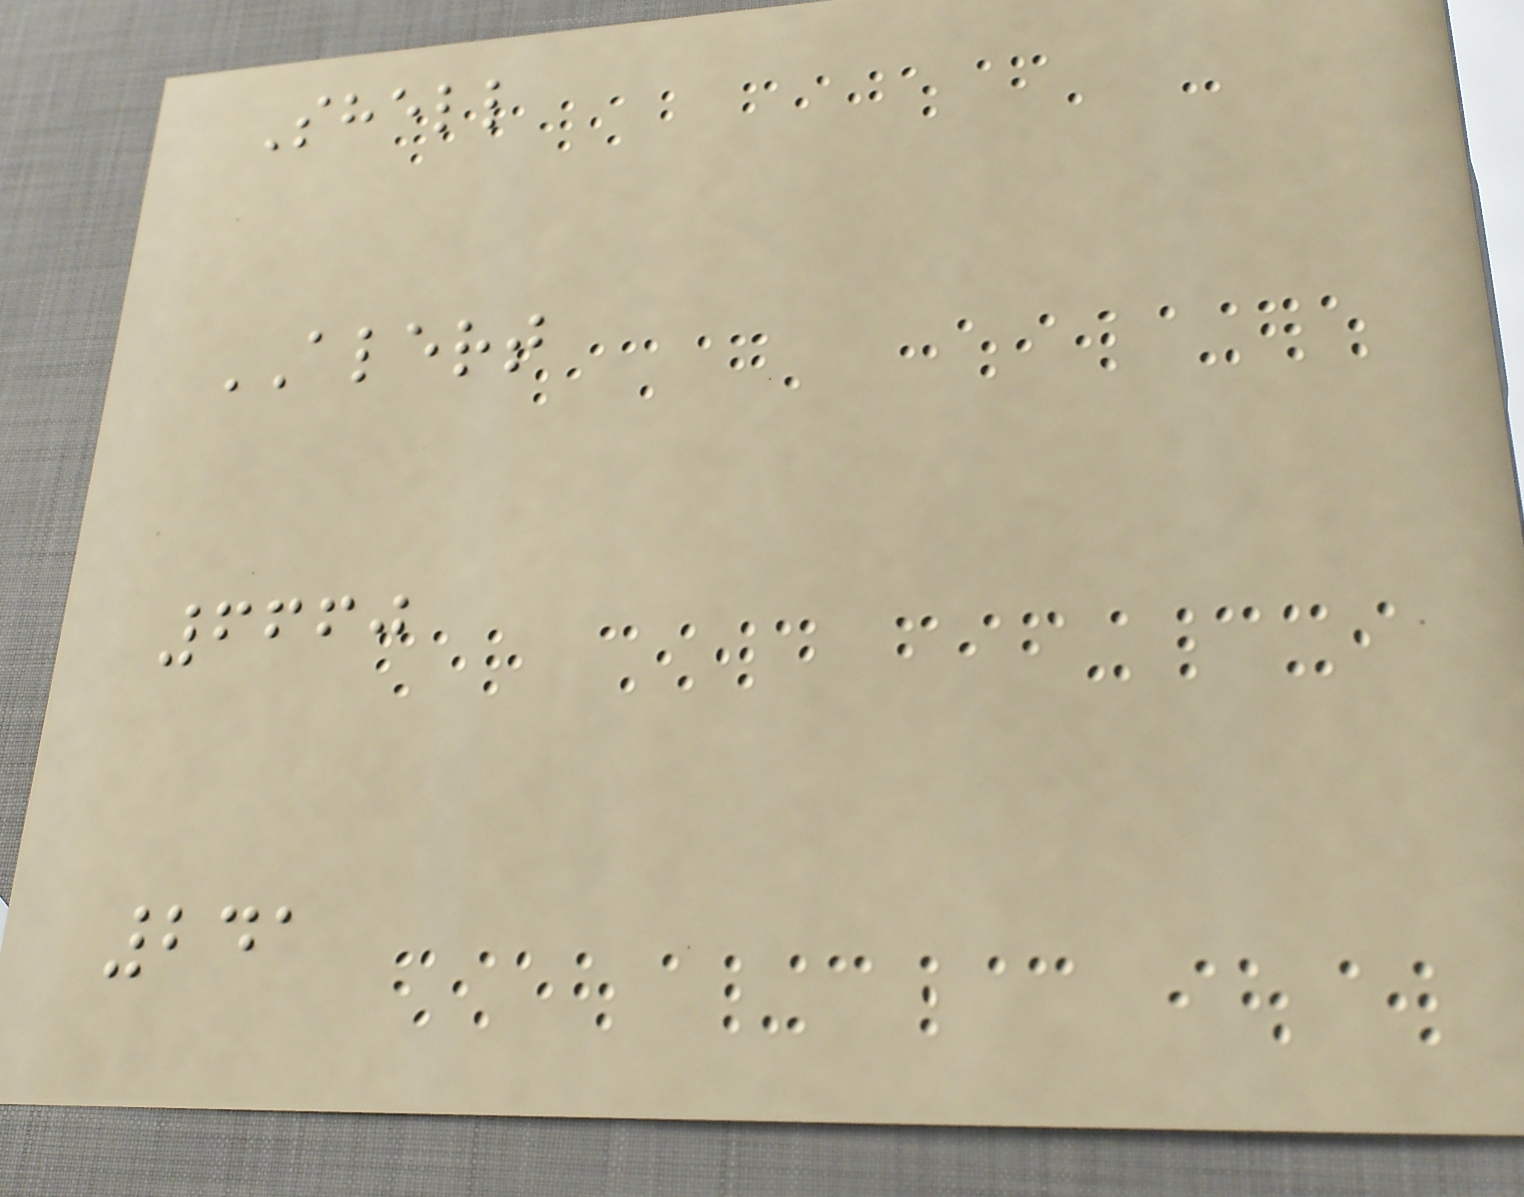Shell
ALERT
6660
241
